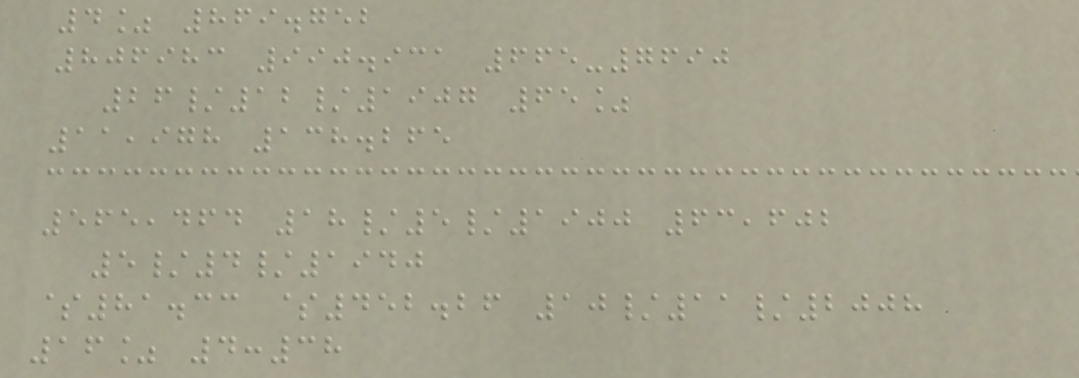4% 869.752
806983 990.931 665-7690
26/12/1907 65%
11,978 138.265
565,464 18/5/1900 63,602
5/4/1940
$81.33 $452.26 10/11/2008
16% 4:38
